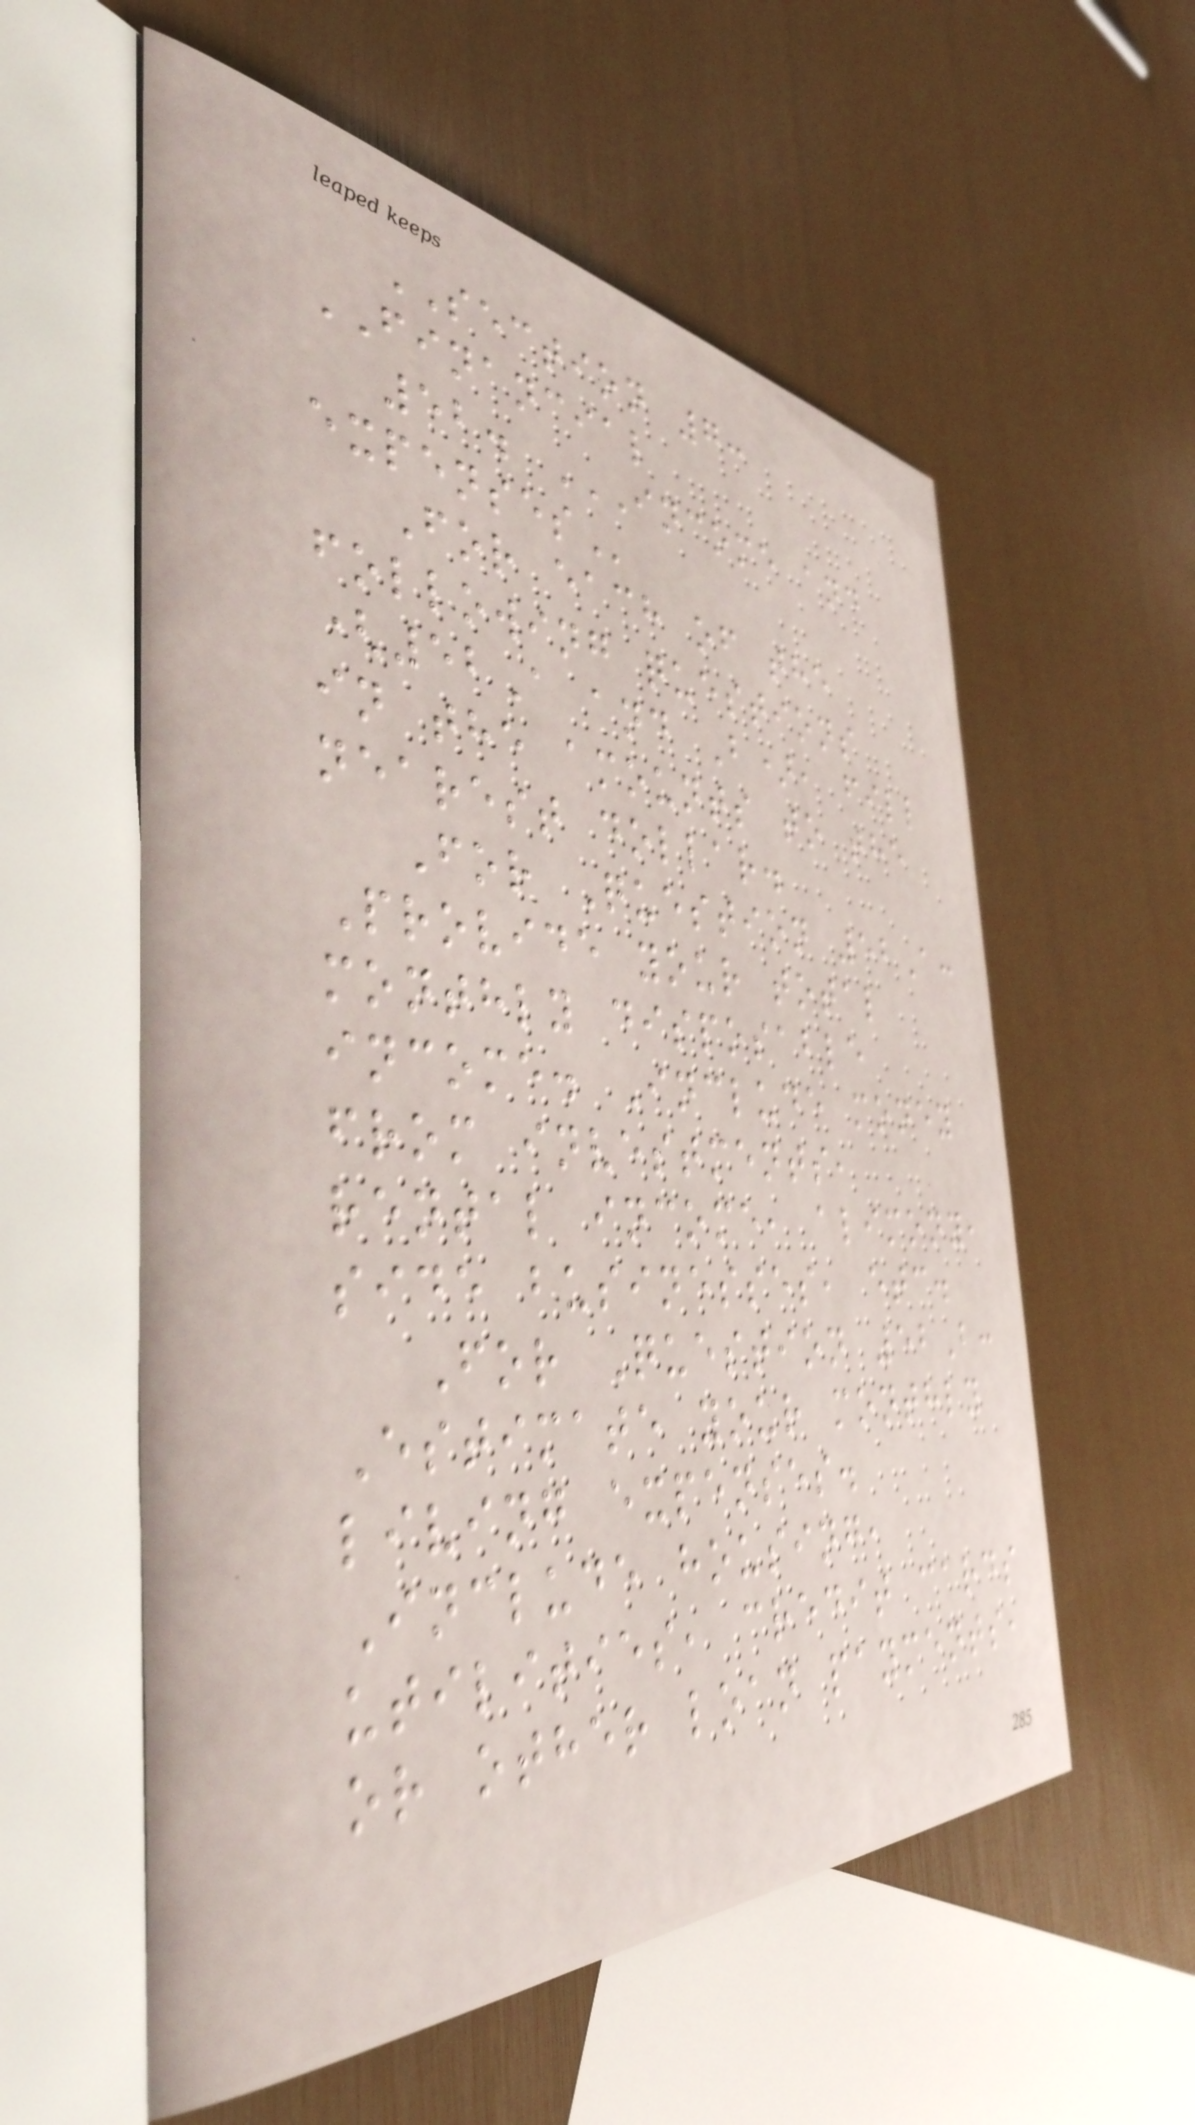SECTION 7:
FINANCIAL
52. INCOME AND
EXPENSES
For each of the
following questions
(52A and B), fill
in the amounts to the
nearest dollar.
For Question 52A:
Provide your total
monthly disposable
income. Include money
from investments,
rental income, alimony,
side businesses, etc.
For Question 52B:
Estimate your monthly
living expenses.
Include housing,
utilities, credit cards
or other loan payments,
